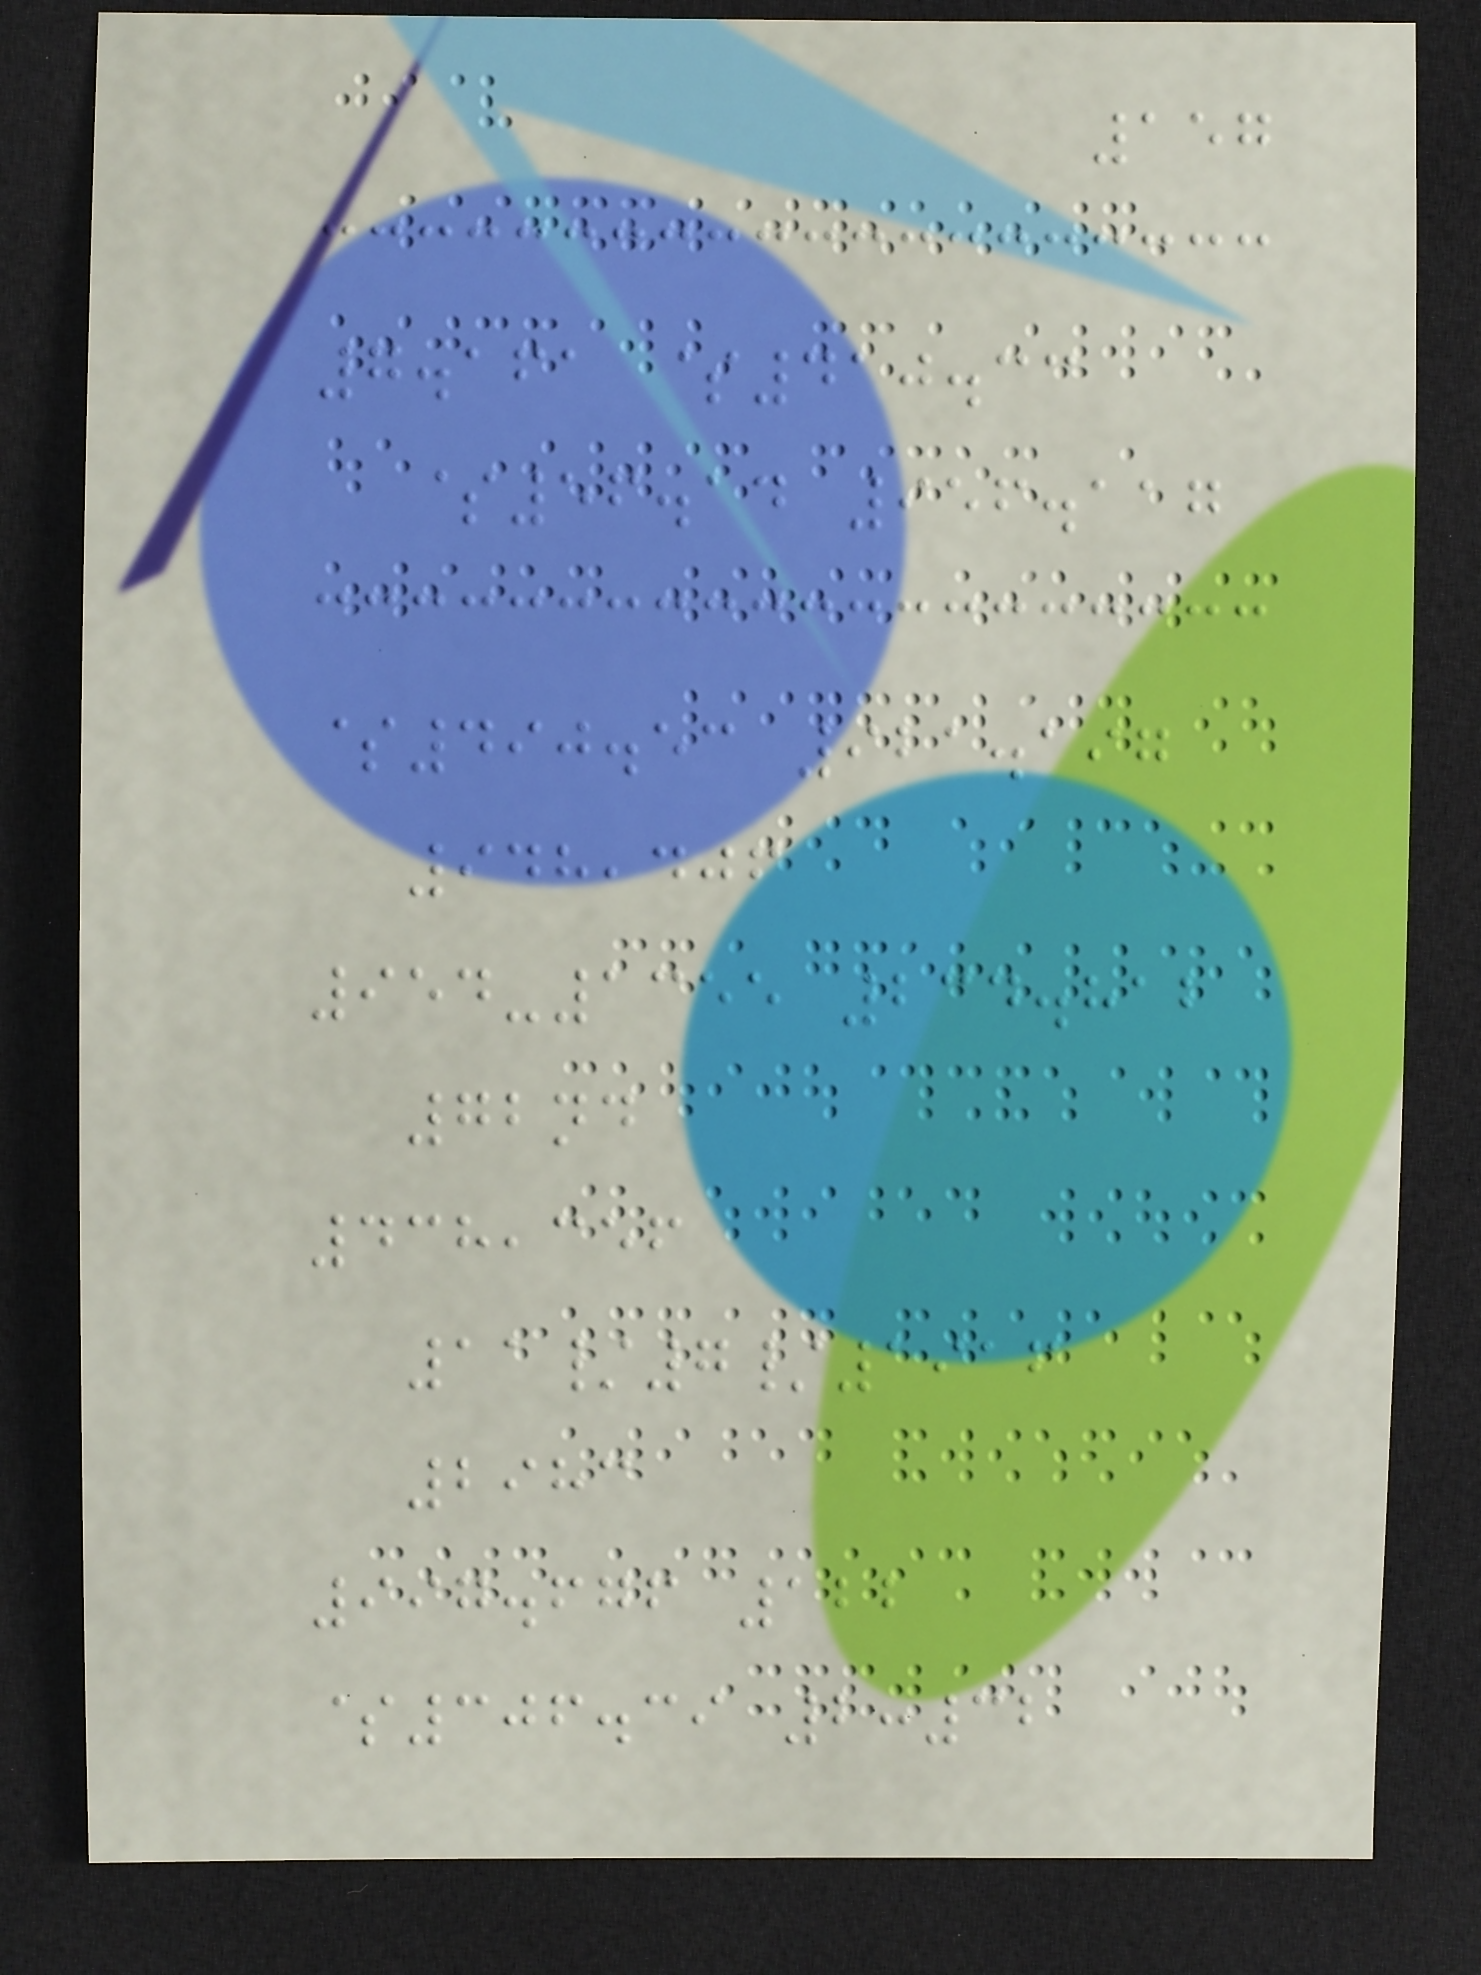157
7.161 $410.33
$56.14 956.117
$490.53 921.197
948,406
954-1355 234.812
72nd
438,356
11/7/1916
2983
997.676 122
$306.39 2:32
